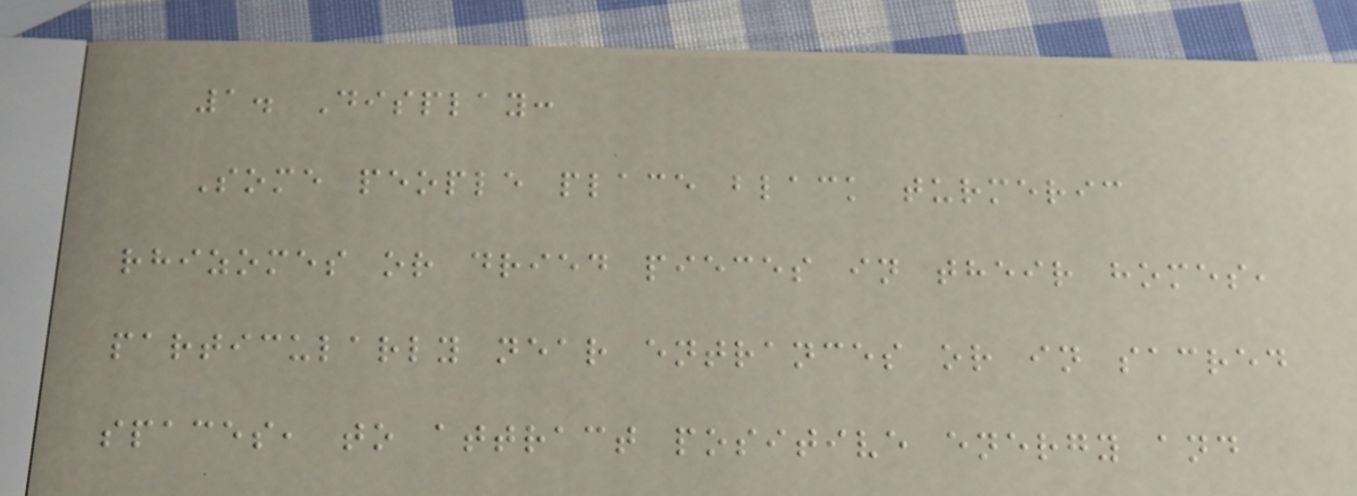1. Display:
Some people place black turmeric
rhizomes or dried pieces in their homes,
particularly near entrances or in sacred
spaces, to attract positive energy and
